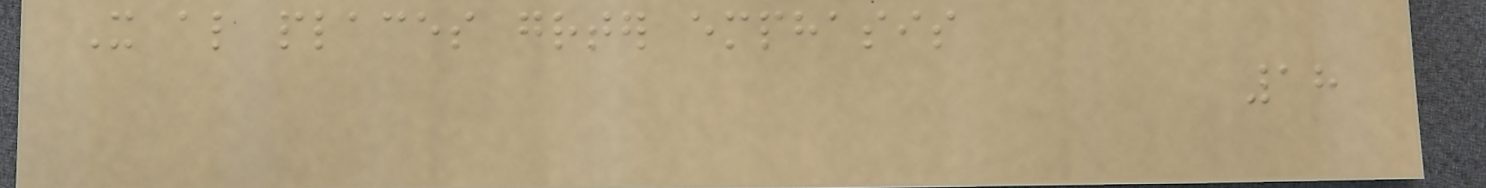It also places greater emphasis
18
